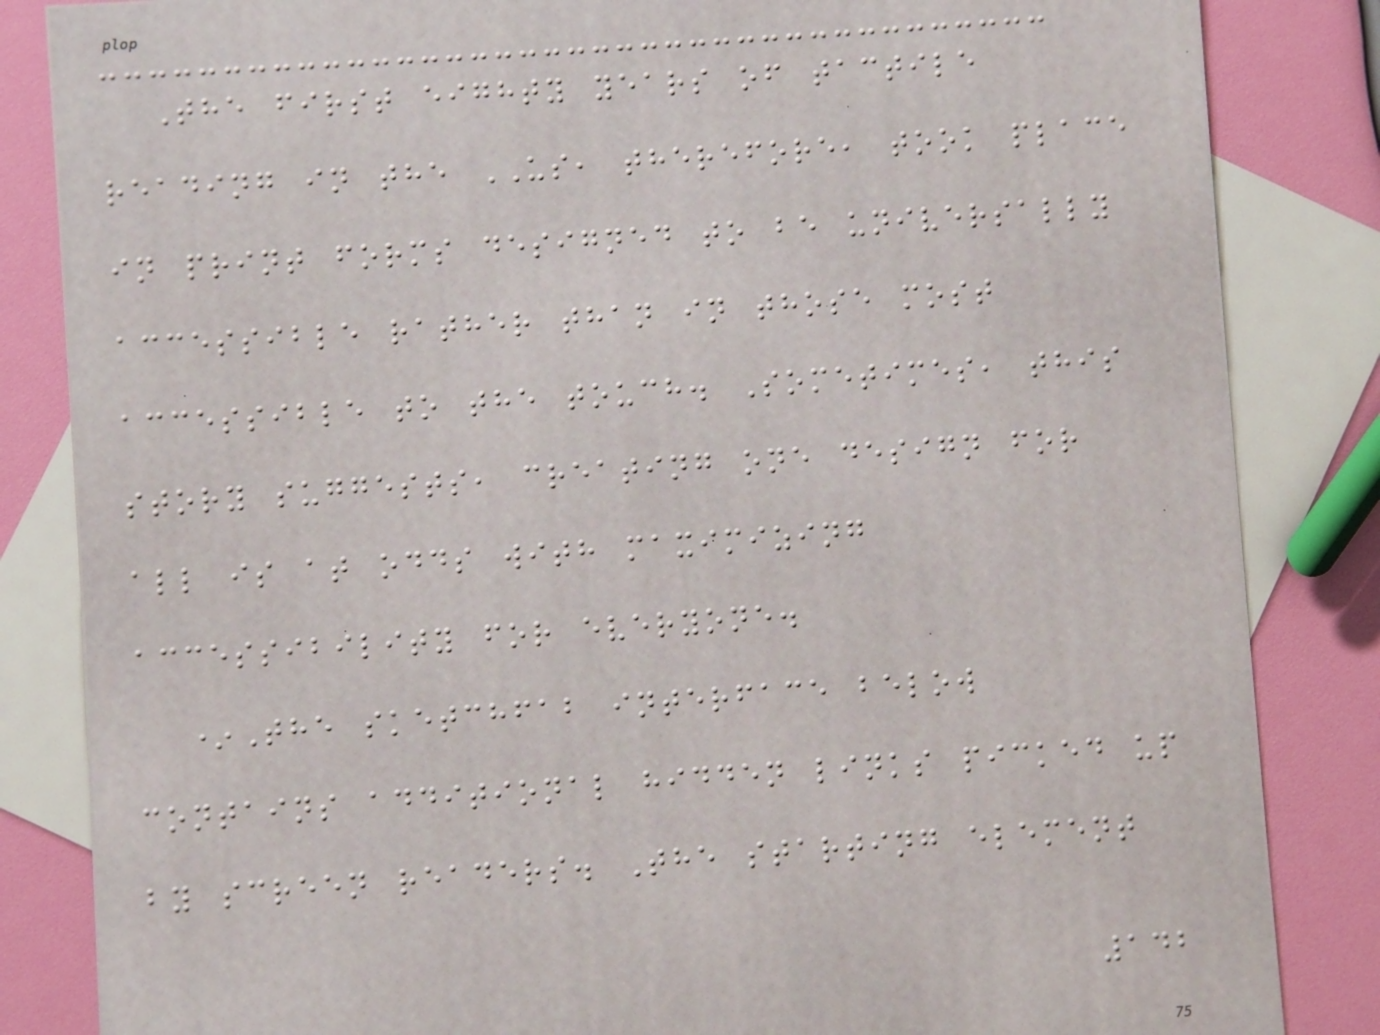The first eighty years of tactile
reading in the US, therefore, took place
in print forms designed to be universally
accessible rather than in those most
accessible to the touch. Sometimes, this
story suggests, creating one design for
all is at odds with maximizing
accessibility for everyone.
*The sketchfab interface below
contains additional hidden links picked up
by screen readers. The starting element
142
